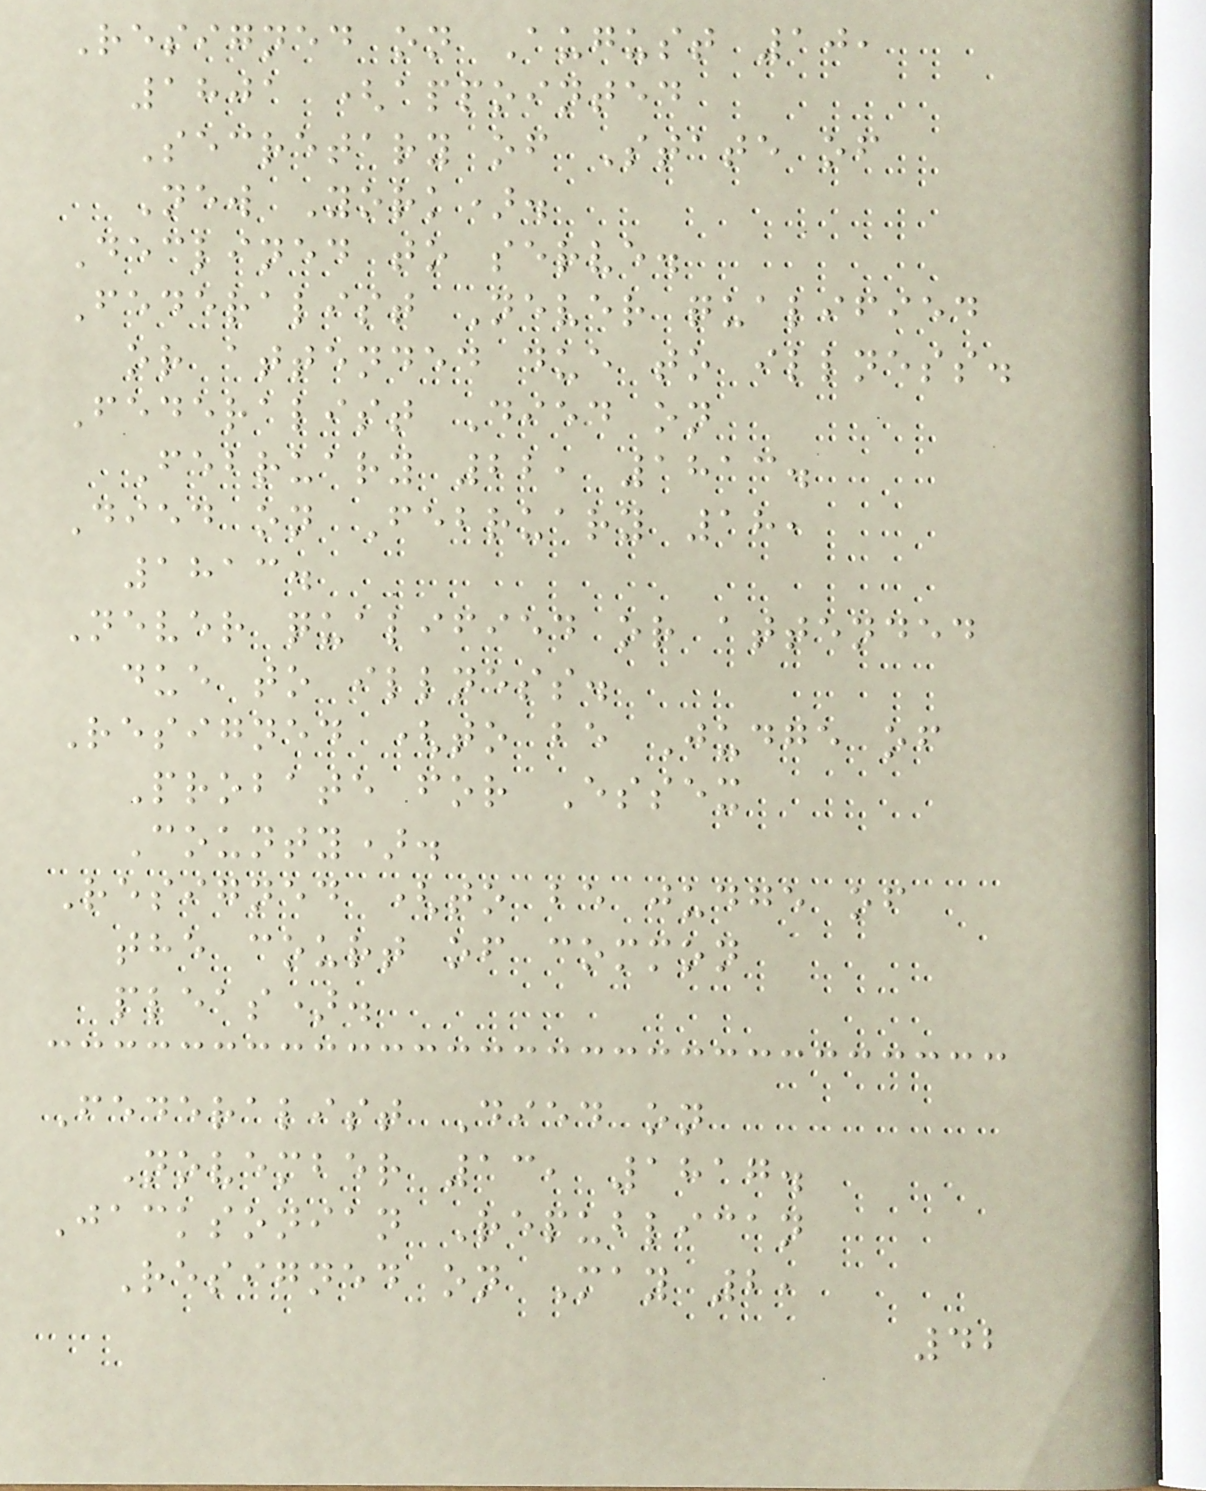Resigned on August 10,
1801 (appointed
Secretary of State of
New York).
Declined to serve.
Federalist Never qualified
or attended due to illness.
Federalist Died on
February 22, 1813.
Died on February 18,
1813.
Never qualified or attended
due to illness.
Resigned (to be Judge of
Probate for Essex
County).
Resigned (to be judge of
the court of common
pleas).
Federalist Died on
November 13, 1817.
Jacksonian Republican
Resigned on May 2,
42
